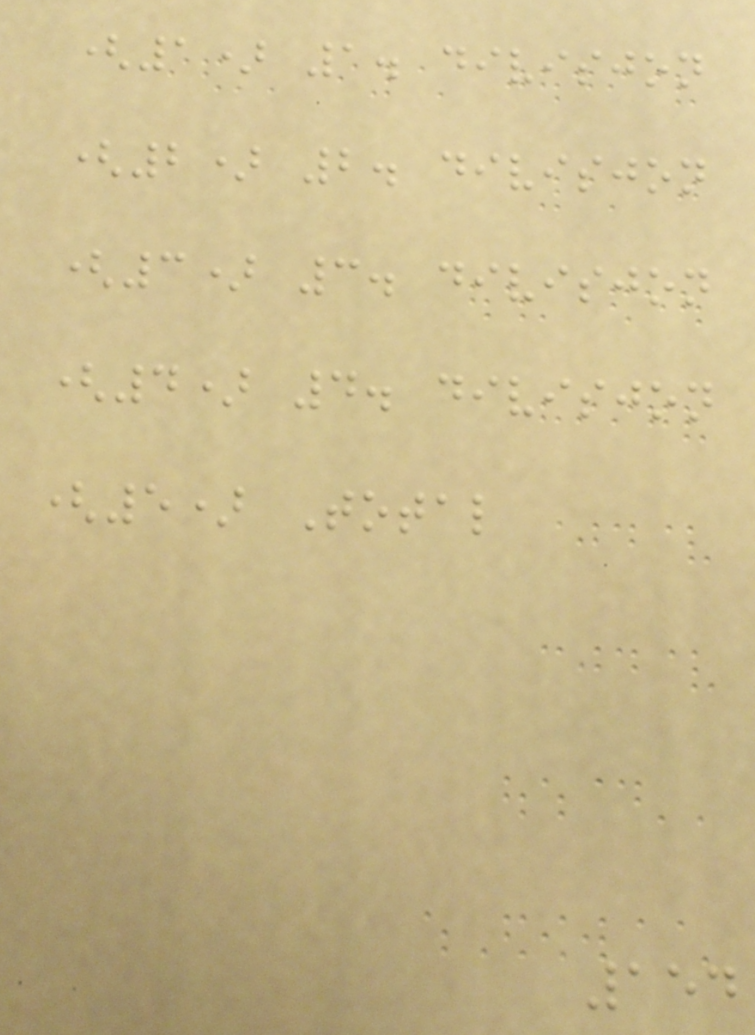(1) 1. divisjon
(2) 2. divisjon
(3) 3. divisjon
(4) 4. divisjon
(5) Total
154
